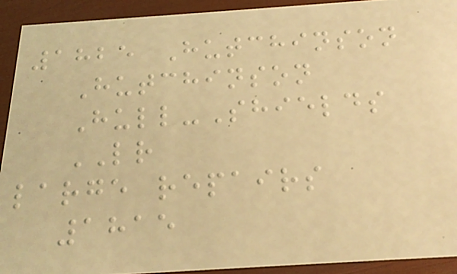1825 Hutchinson
Hutchinson
Hull-Shields
LR
large repairs
1815
